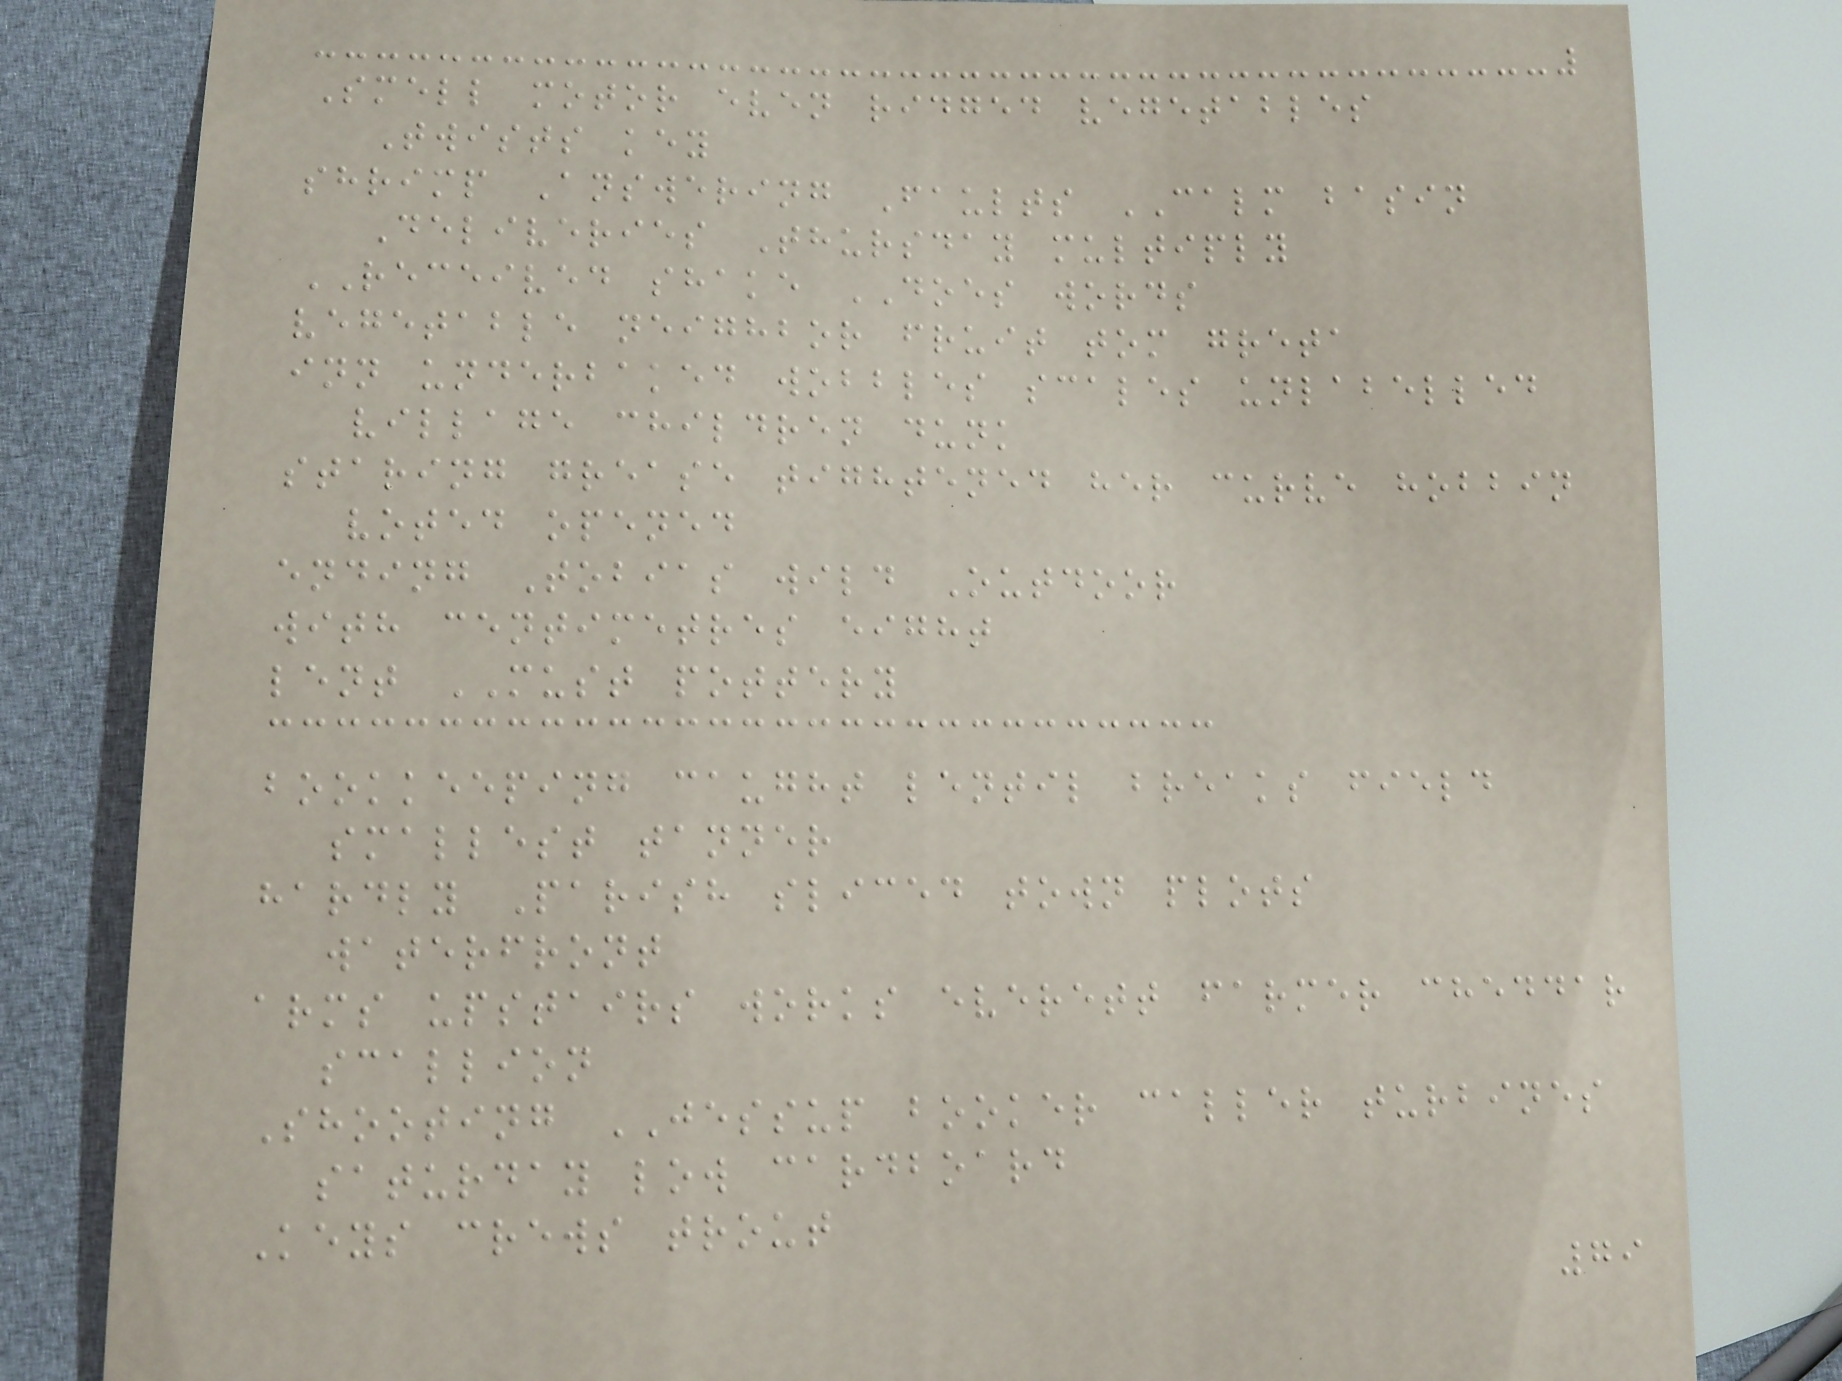Smell motor even ridged vegetables
Twists key
shrimp Answering Faults CALM basin
Deliveries Thursday multiply
RECEIVED shake DOES words
vegetable neighbor fruit tom greta
inn underbaked wobbles scales unlabelled
village children dunk
staring grease tightened her curve hobbin
voted opened
ending Tobias wild Outdoor
with centimetres eight
lent MUST pottery
bookkeeping caught lentil breaks field
smallest tanner
hardly Parish sliced town plots
waterfront
arms upstairs works everett farmer cheddar
scallion
Shooting JESSUP booker caller turbines
saturday low cardboard
Keys crews trout
79
